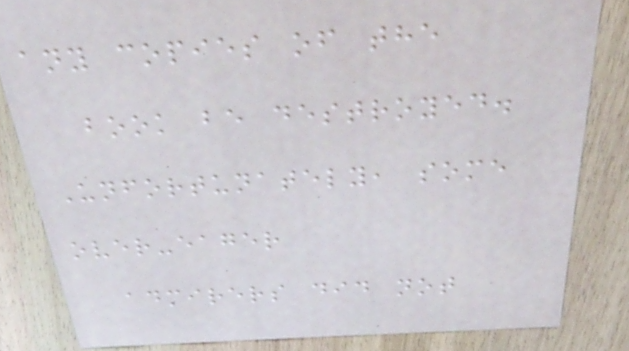any copies of the
book be destroyed.
Unfortunately, some
over-eager
admirers did not
